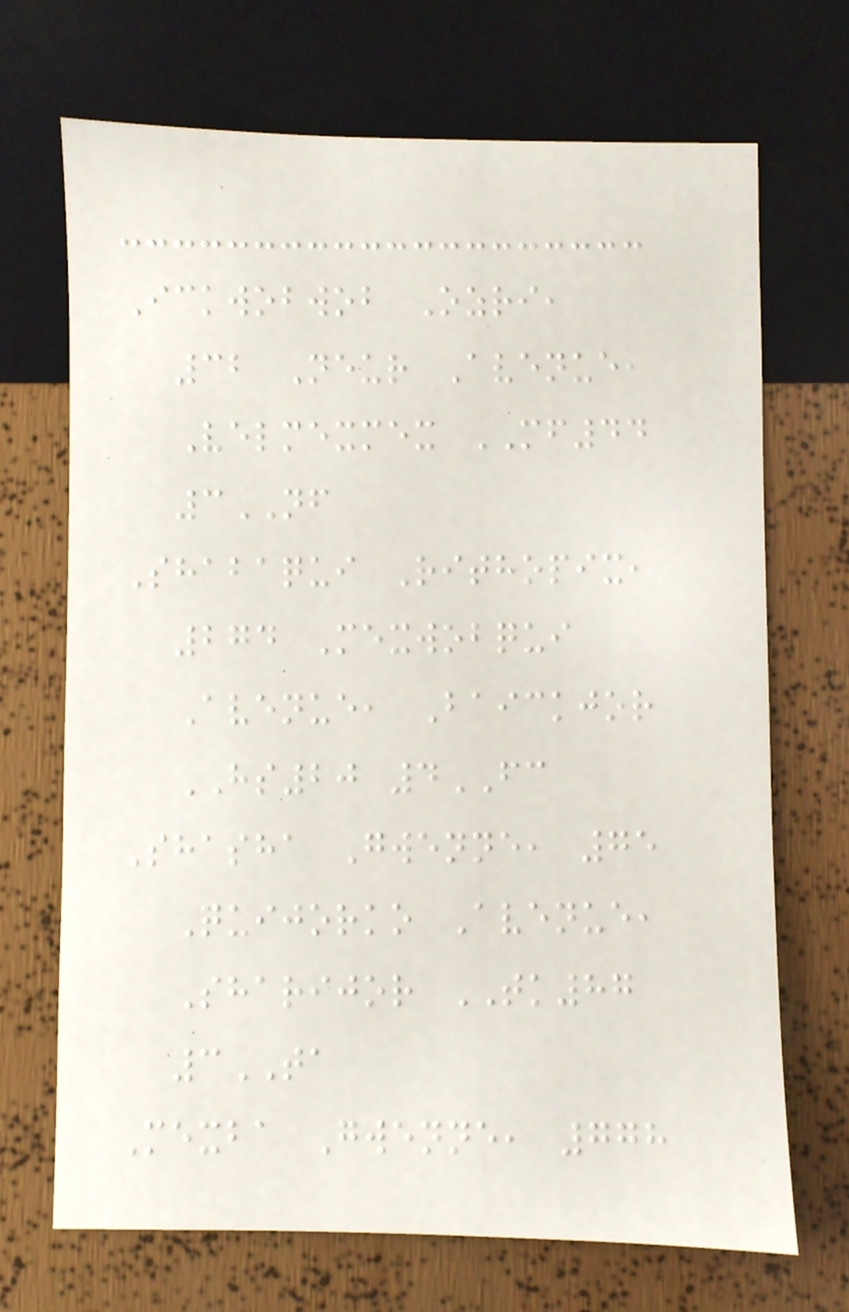Ickwobwob Ozri,
32 Neur Avenue,
Velmexmex MF44
3NF
Shabaqui Rithopix,
274 Mexwobqui
Avenue, Baickjor
HS20 4FC
Shasha Gwenne, 75
Quijorko Avenue,
Sharijor TK87
3TA
Mexba Gwenne, 778
